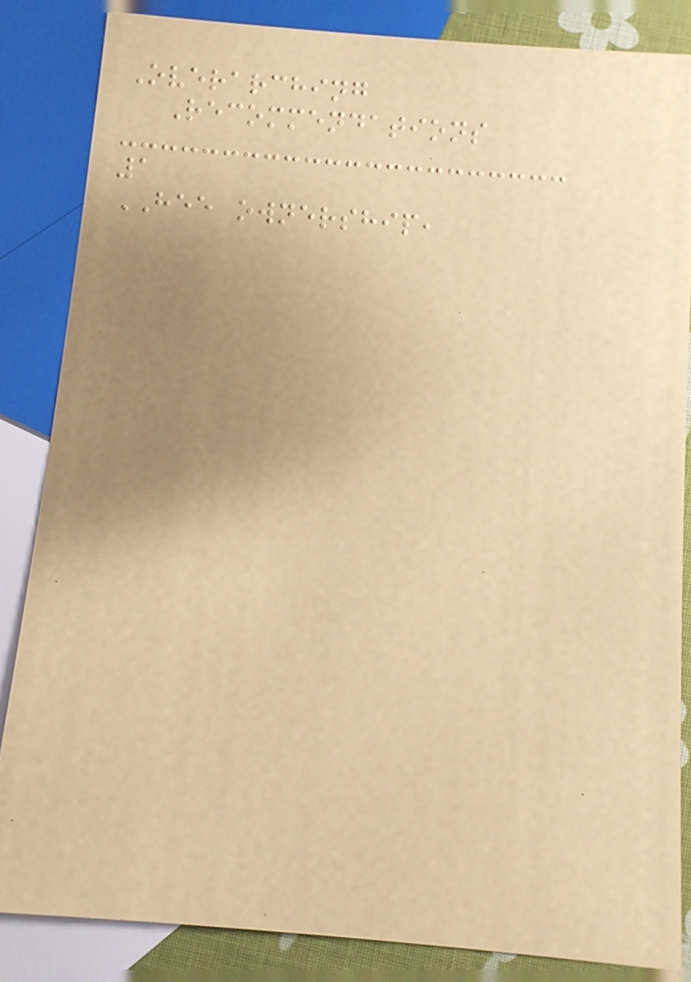Overarching
Recommendations
1
HEE ownership,
